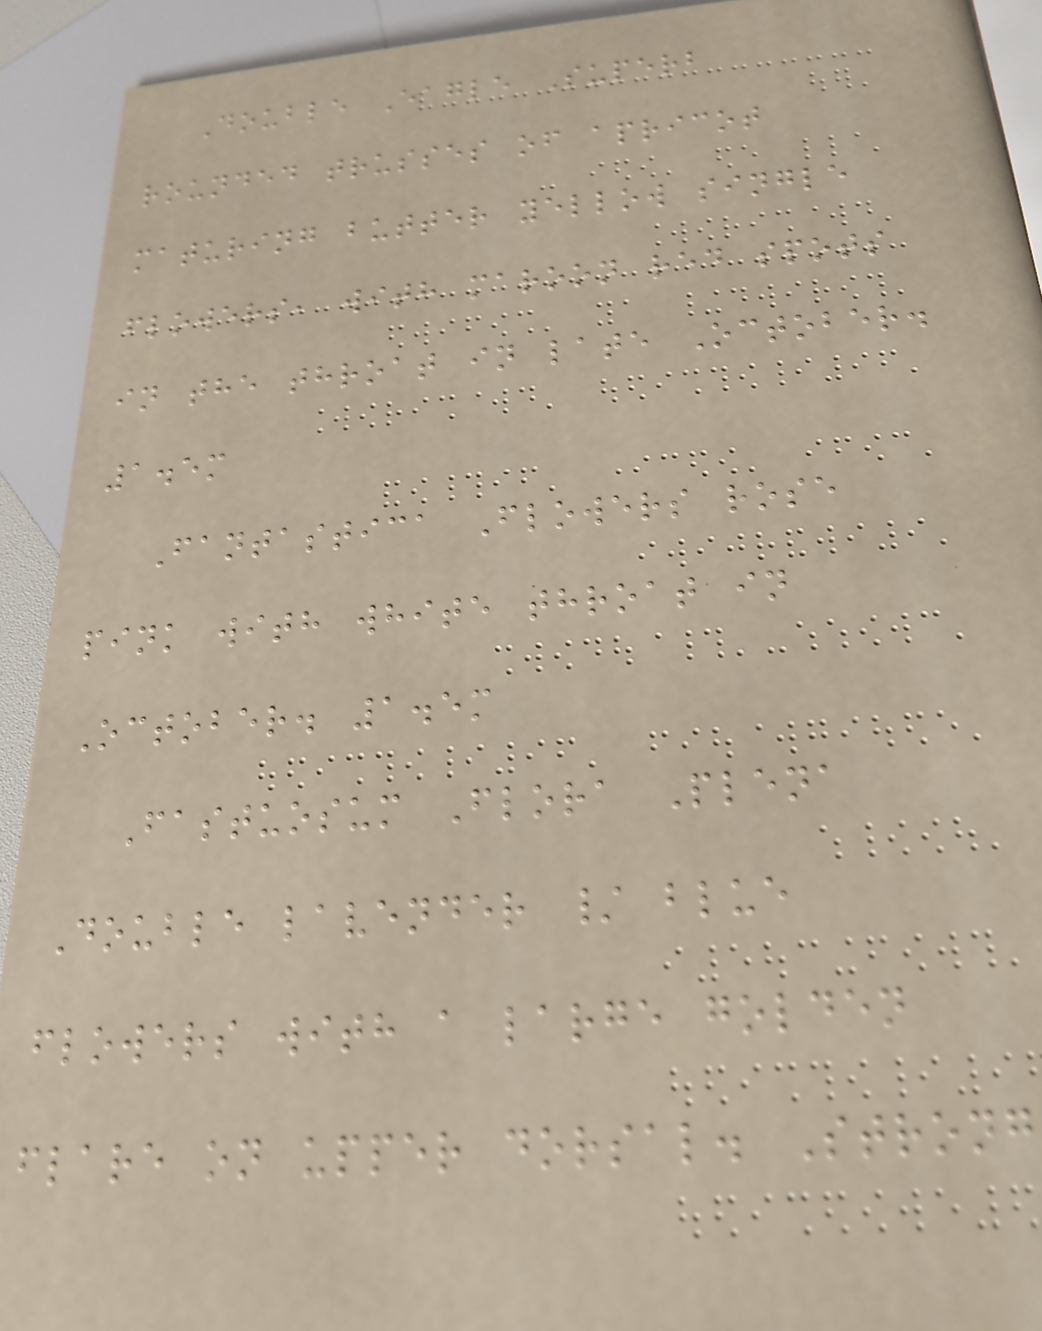Double Eagle Superb
rounded trusses of apricot
maturing butter yellow single
flowers, with maroon red spots
in the throat in late October.
1.5m
Fantastica Flowers rose
pink with white throat in
October. 1.5m
Fastuosum Flora Plena
Double lavender / blue
flowers with a large golden
flare on upper dorsal. Strong
